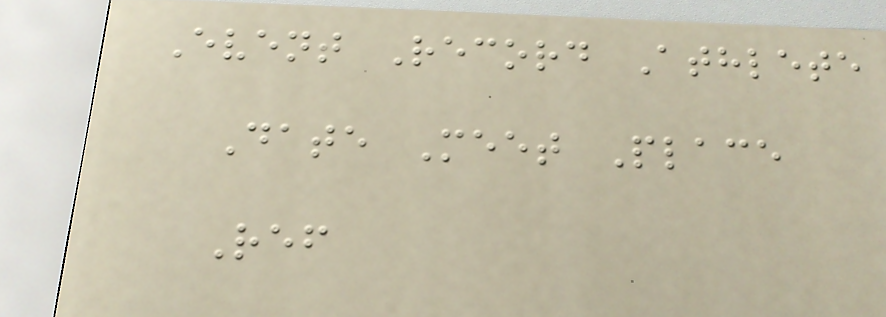Event Record Athlete
Date Meet Place
Ref
